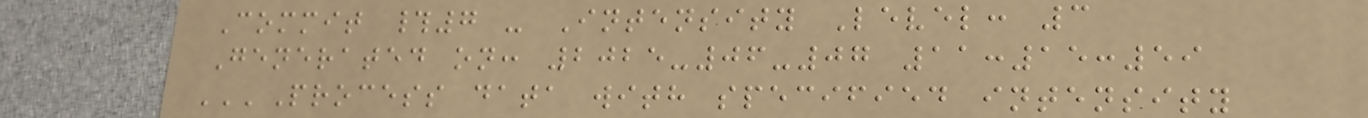Commit #7 - Intensity Level: 3
Generated on: 2025-06-07 11:15:59
'''Process data with specified intensity
